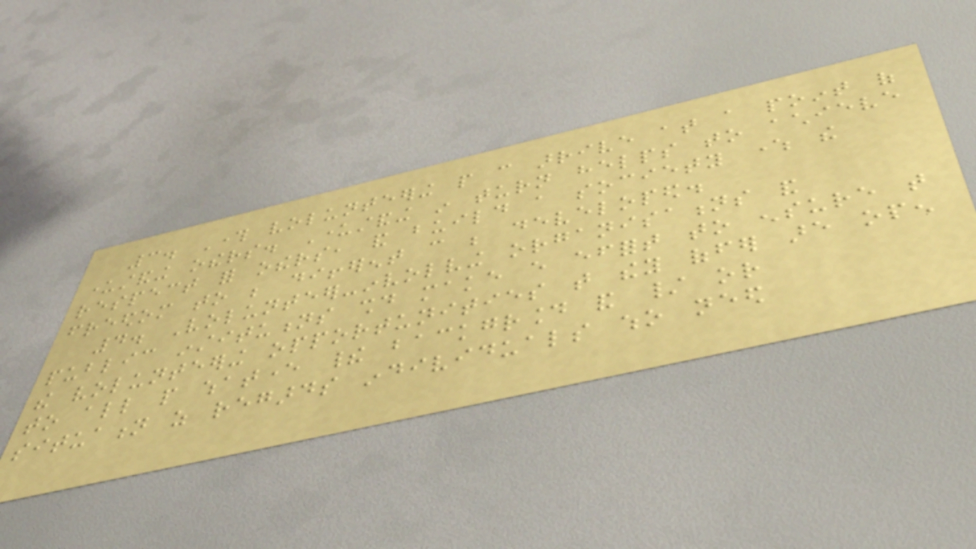3. Through volunteering people can arrive at a point of
understanding others. Understanding in turn helps to achieve
respect for others, and build a society where the
freedom to be different can be developed.
4. Volunteer-involving organisations and
public institutions should make every effort to ensure that
the volunteering opportunities that they offer are open
to all people whatever their background and / or
situation as regards individuals who need
